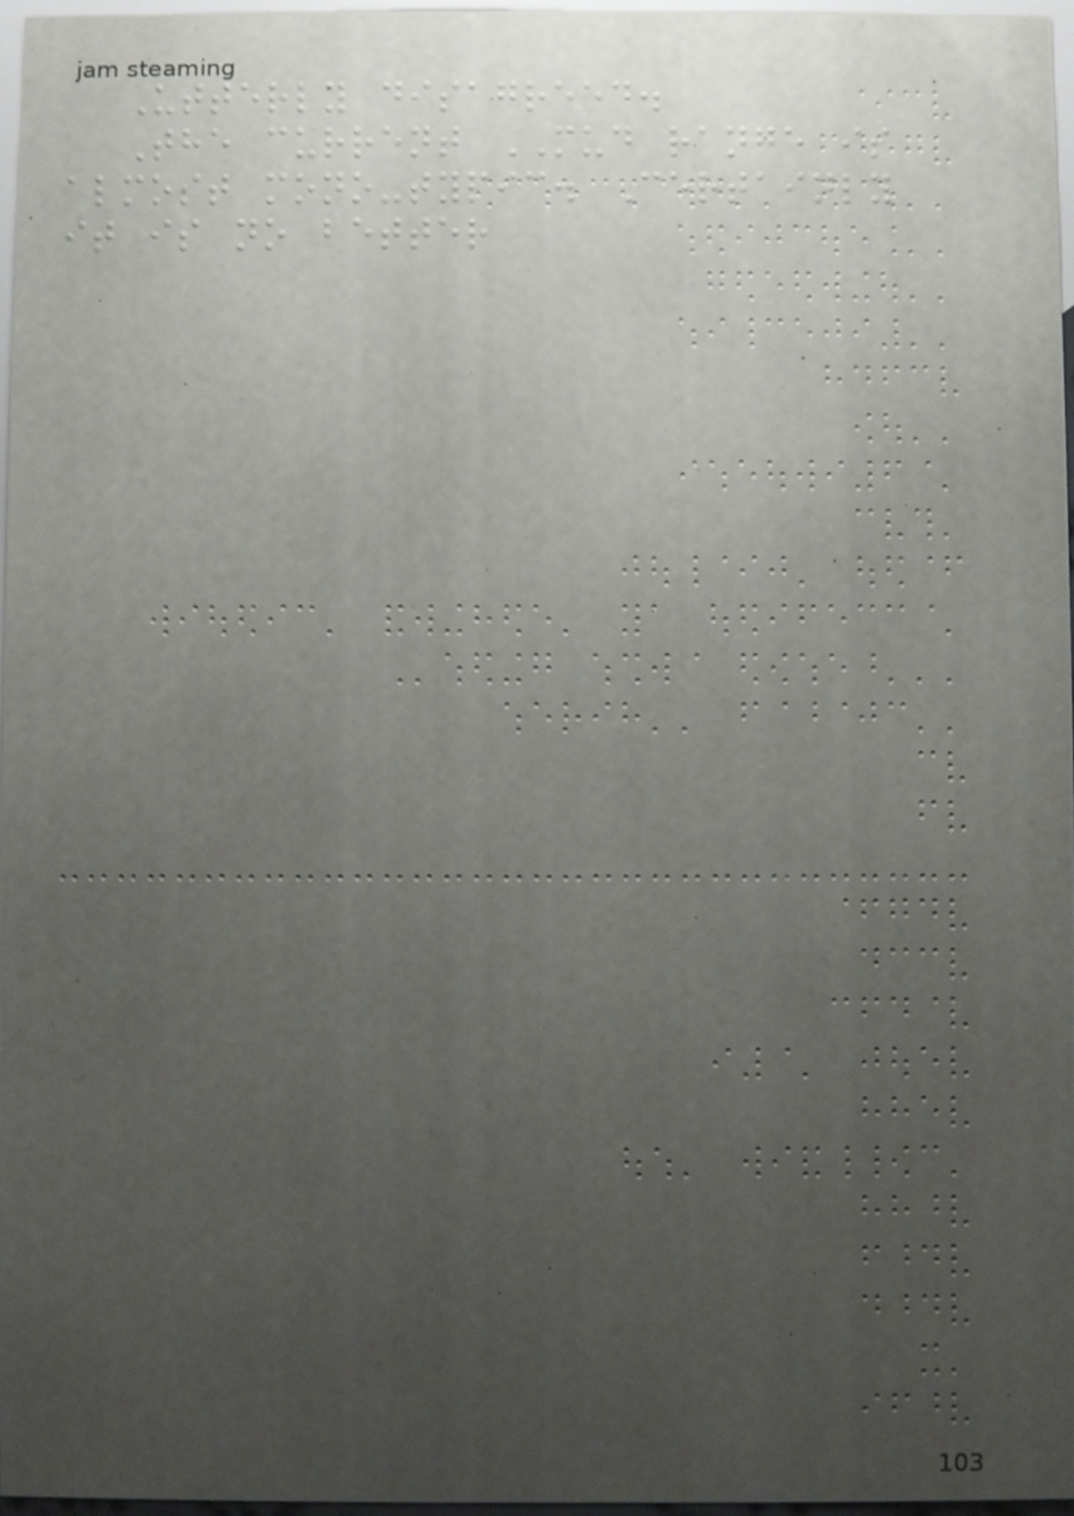Utterly disagreed.
The current MUD range is
almost mono-typic. Certainly
it is no better
